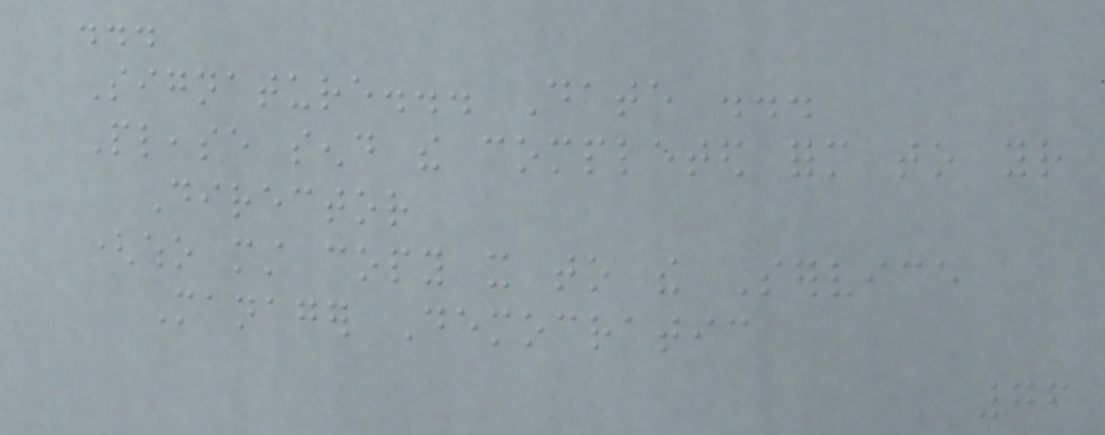...
Signature... Date ...
Please send the completed form to your
Director
(who must copy it to the Service
Manager Democratic
76
